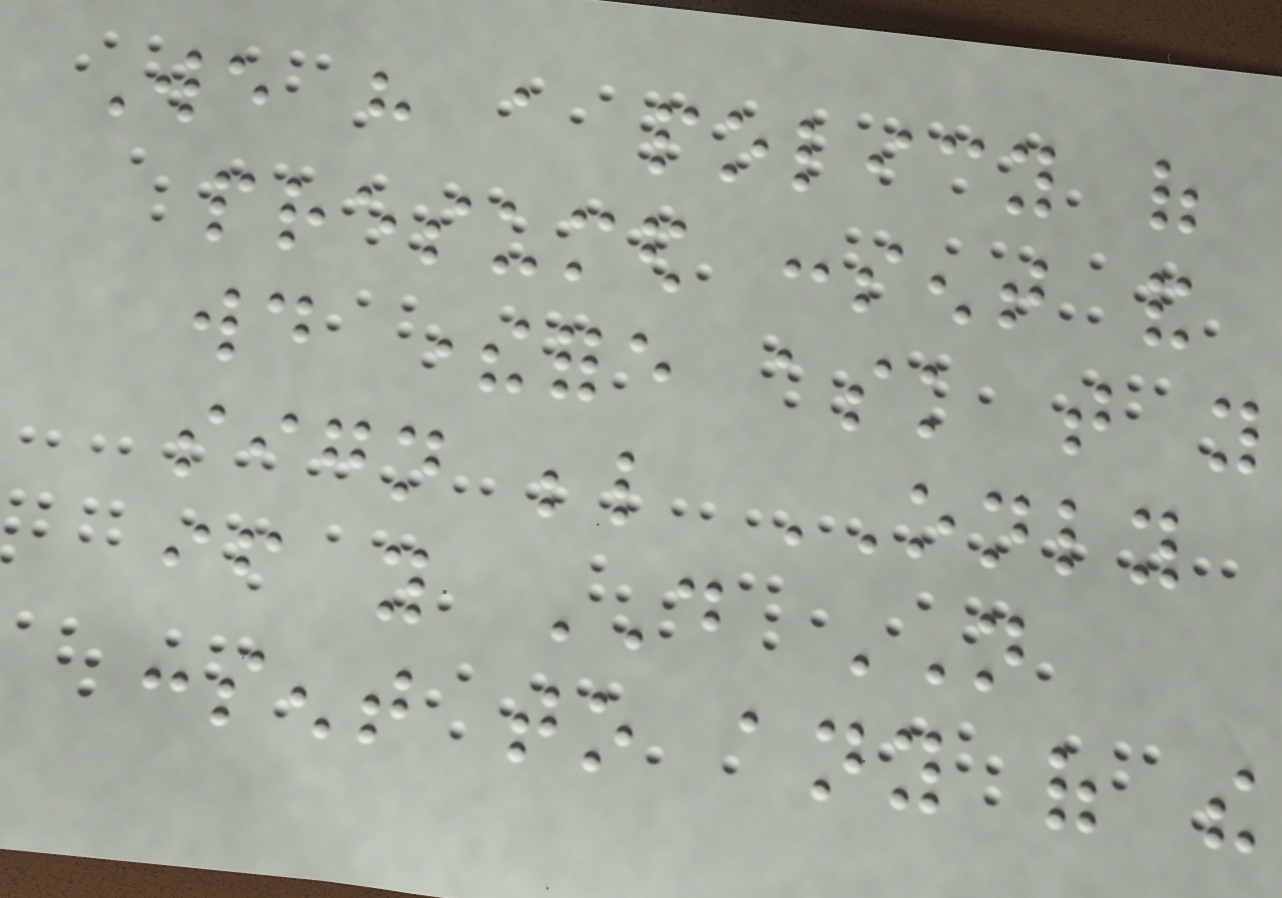We have a policy of
presumed consent and
would therefore ask that you
sign below ONLY
if you DO NOT
consent to any of the
